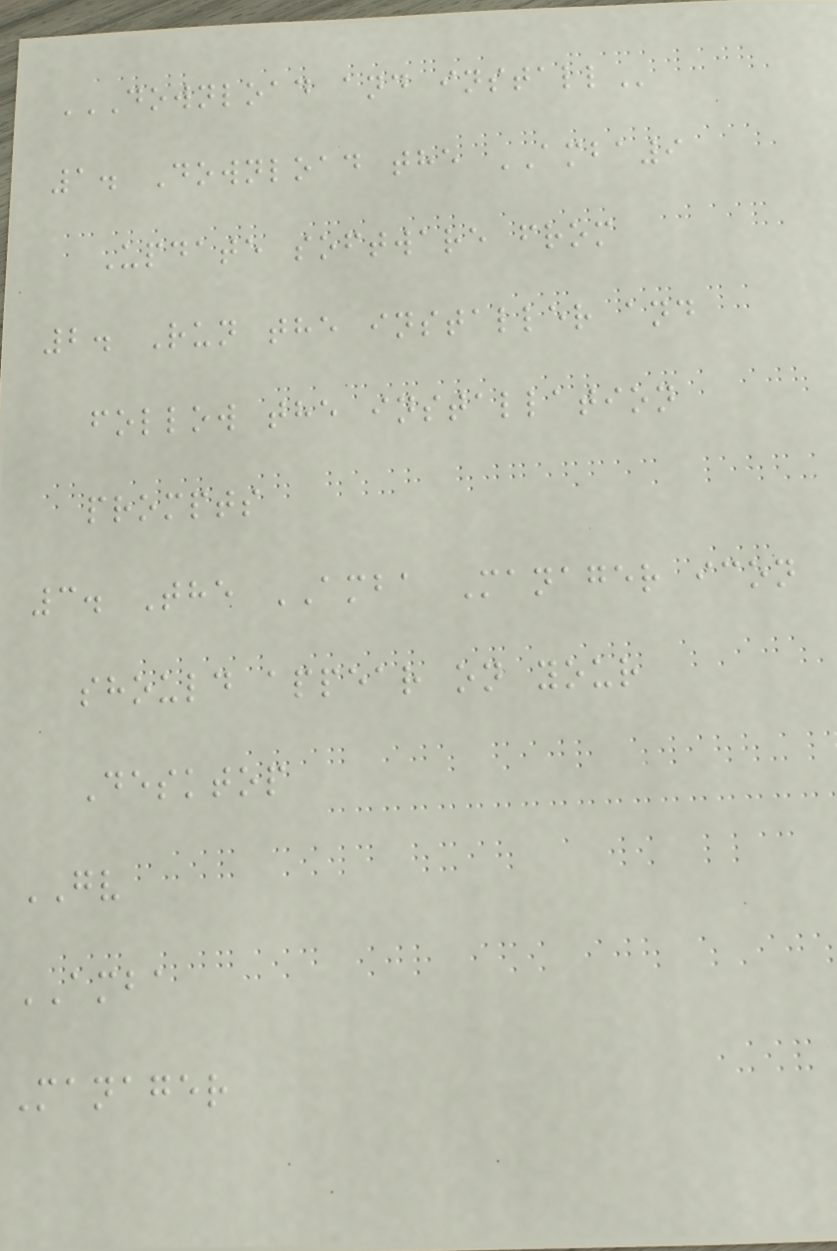DOWNLOAD AND INSTALL
1. Download the AMBA9
Update software from
2. Run the installer and
follow the installation
prompts
3. The AMBA Manager icon
should appear on your
Desktop
GV
AMBA
Manager
